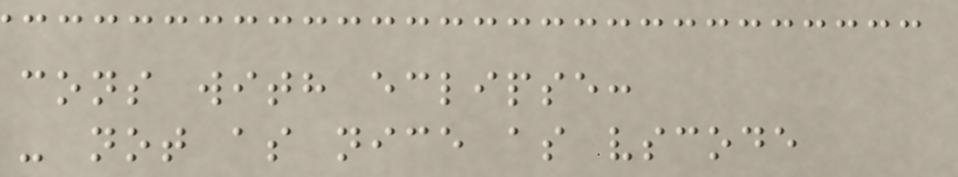cons with eclipse:
- not as nice as vscode
